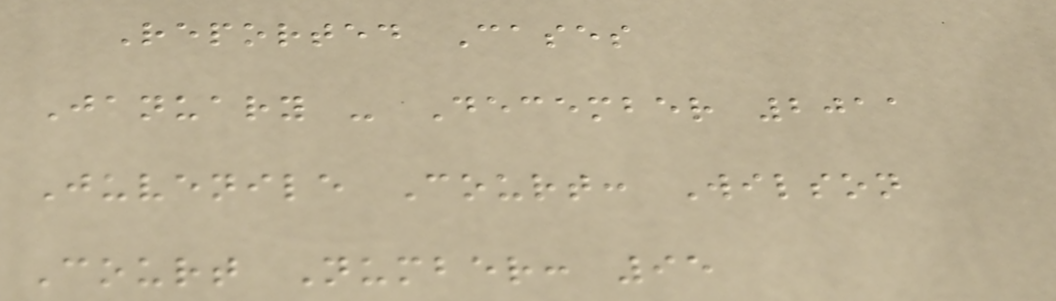Reported Cases
January - December 2011
Juvenile Court: Wilson
Court Number: 95
